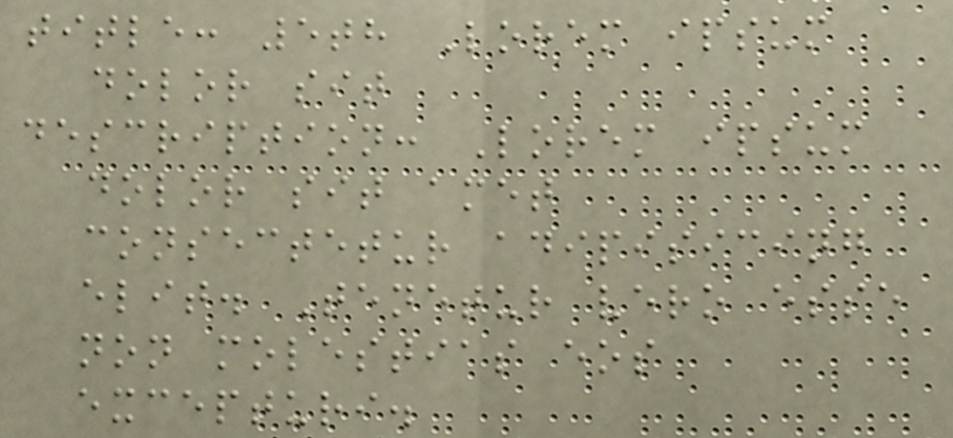title: 5th Lorem ipsum
dolor sit
description: Lorem ipsum
dolor sit amet
consectetur adipisicing
elit. Tenetur vero esse
non molestias eos
excepturi.
